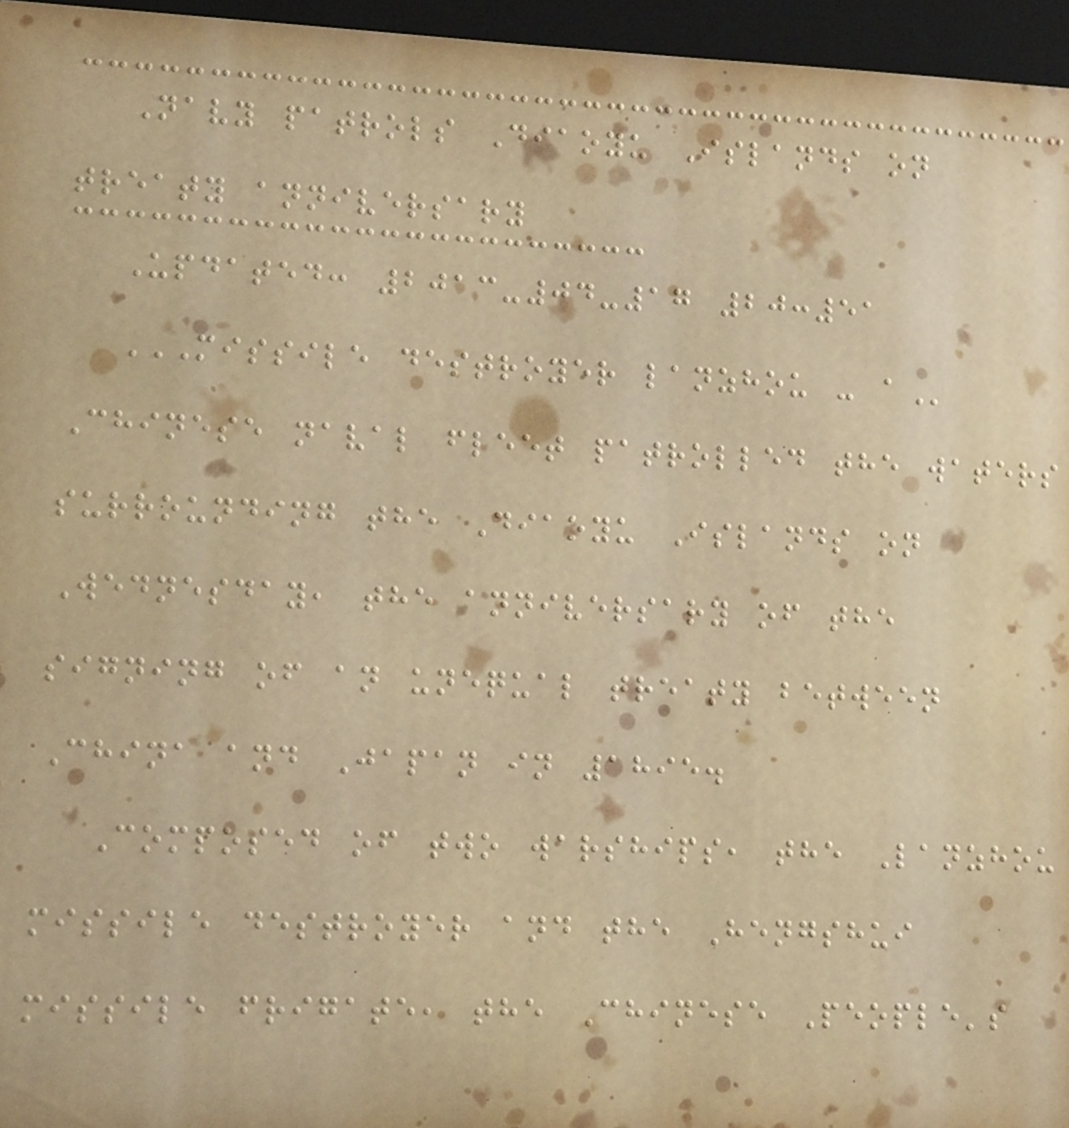Navy patrols Diaoyu Islands on
treaty anniversary
Updated: 2013-04-17 20:51
MISSILE DESTROYER LANZHOU - A
Chinese naval fleet patrolled the waters
surrounding the Diaoyu Islands on
Wednesday, the anniversary of the
signing of an unequal treaty between
China and Japan in 1895.
Composed of two warships, the Lanzhou
missile destroyer and the Hengshui
missile frigate, the Chinese People's
